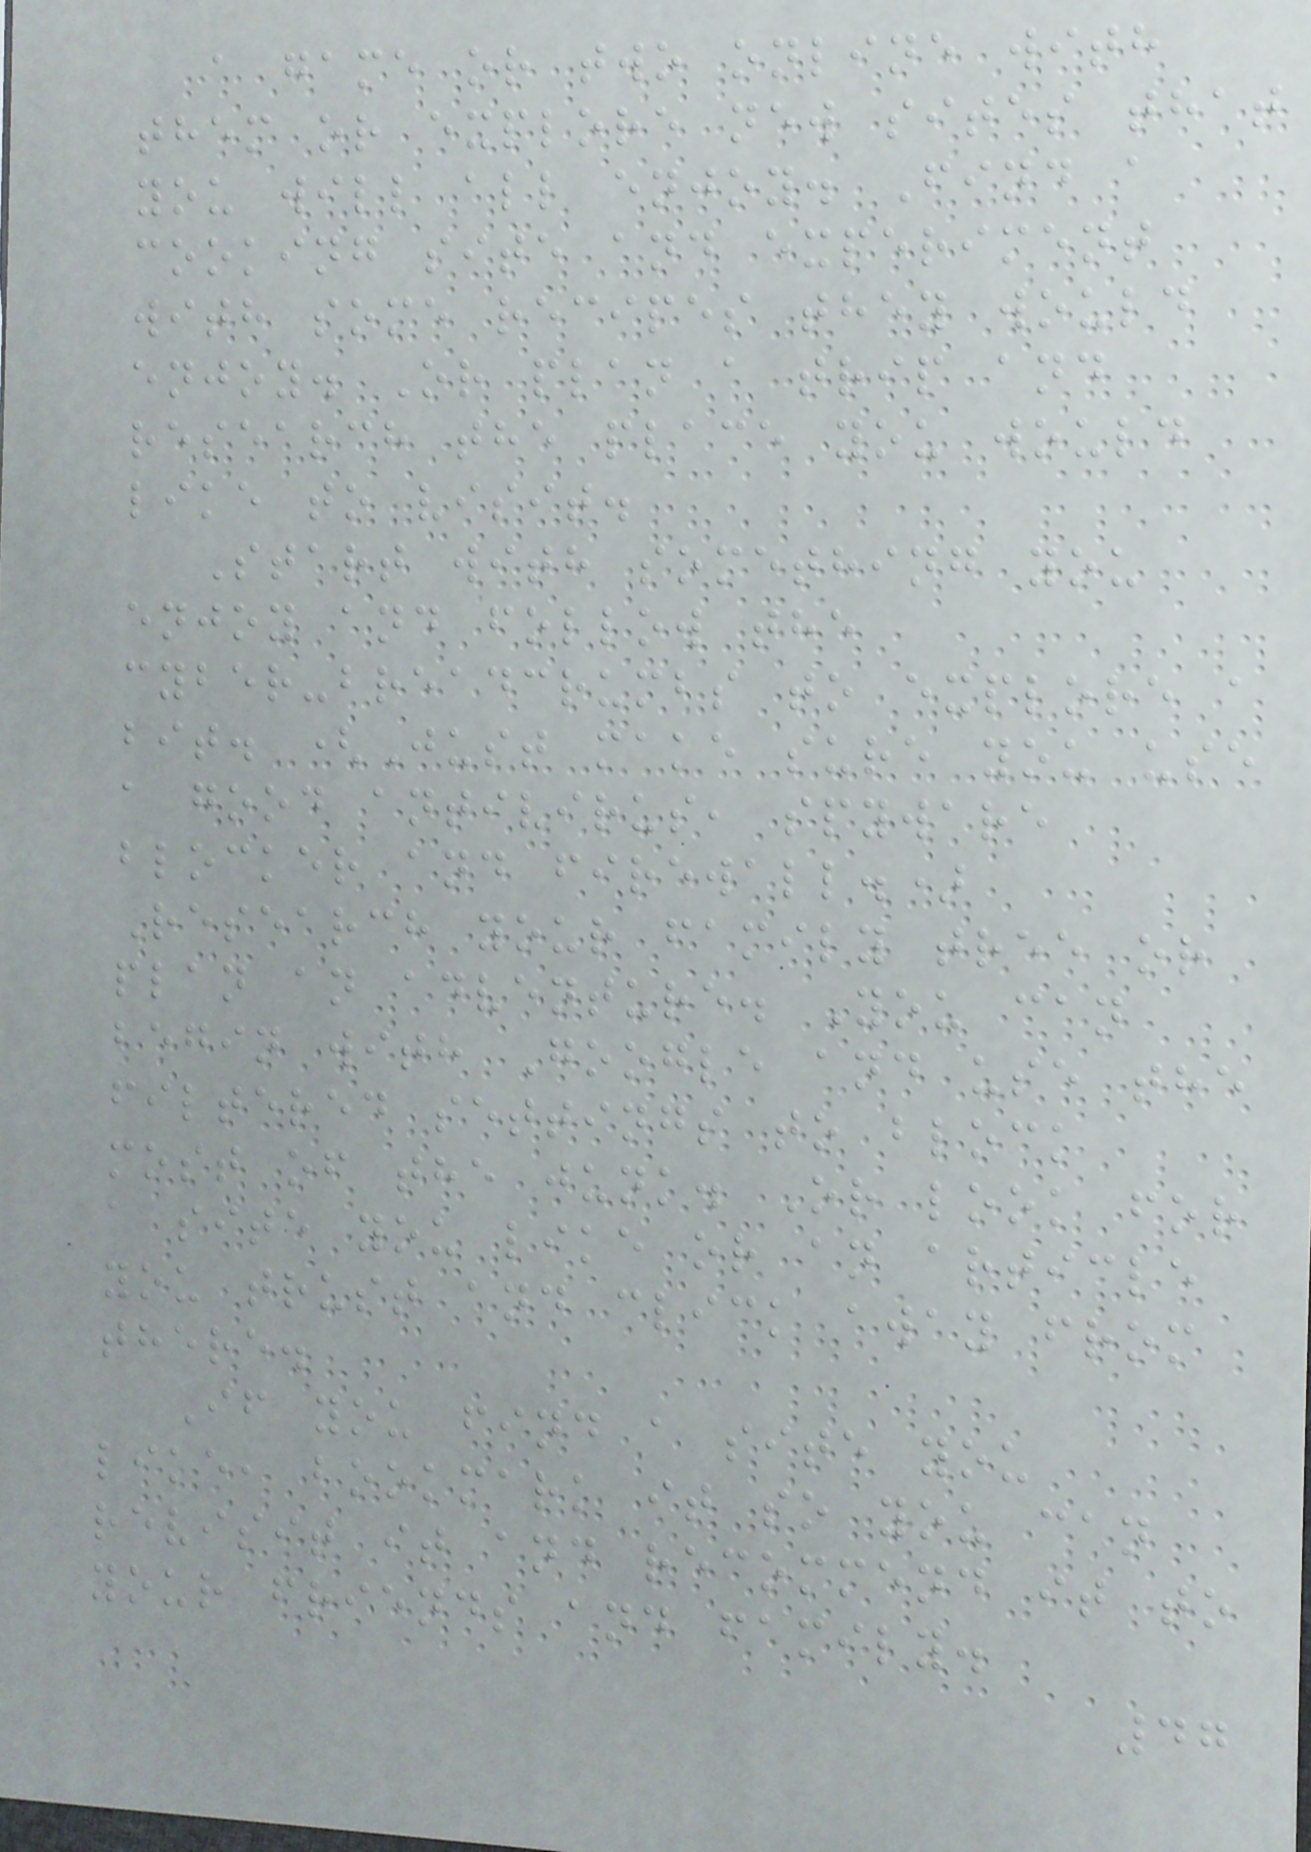a game or two online with
them or explore new sites that
you will all enjoy. Find a
cooking site and experiment
with some recipes they would
enjoy. Or plan a trip and
research the place you would
like to visit.
Start with something you
enjoy and follow the
cyber-breadcrumbs to explore a
bit. (Just make sure you use
a good antivirus, spyware
blocker and firewall.)
Research your family tree or
plan an adventure. You can
begin with Google and use the
filtered settings to block
most of the junk. Or look for
a site you like or an article
you trust and click away from
there.
If you find a site you
like, bookmark it so you can
revisit it and recommend it to
your friends and family.
47
